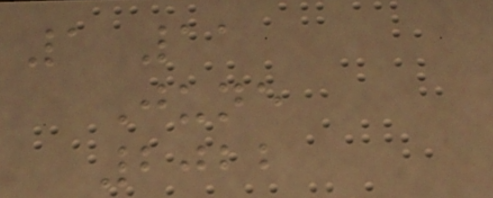1 11
June
2022
